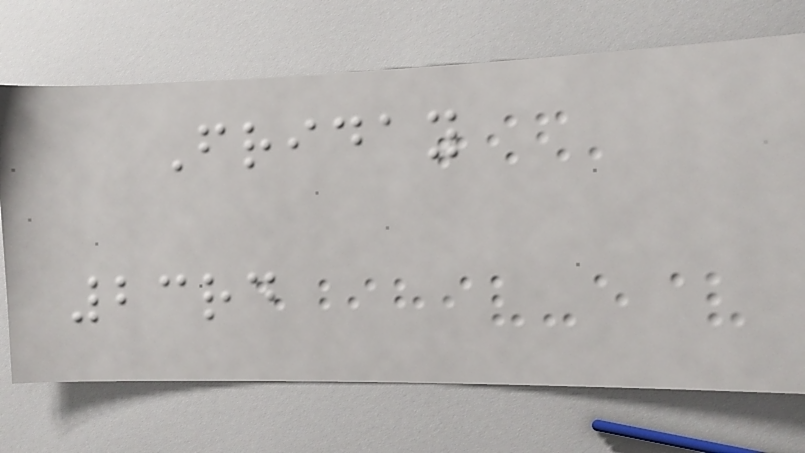Friday
23rd
